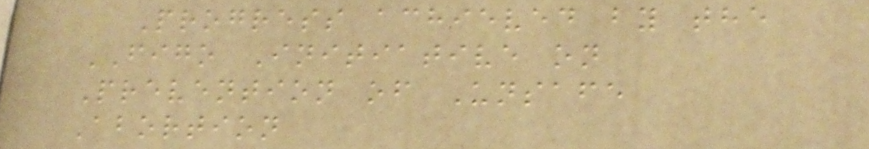Progress achieved by the
FIGO Initiative on
Prevention of Unsafe
Abortion
